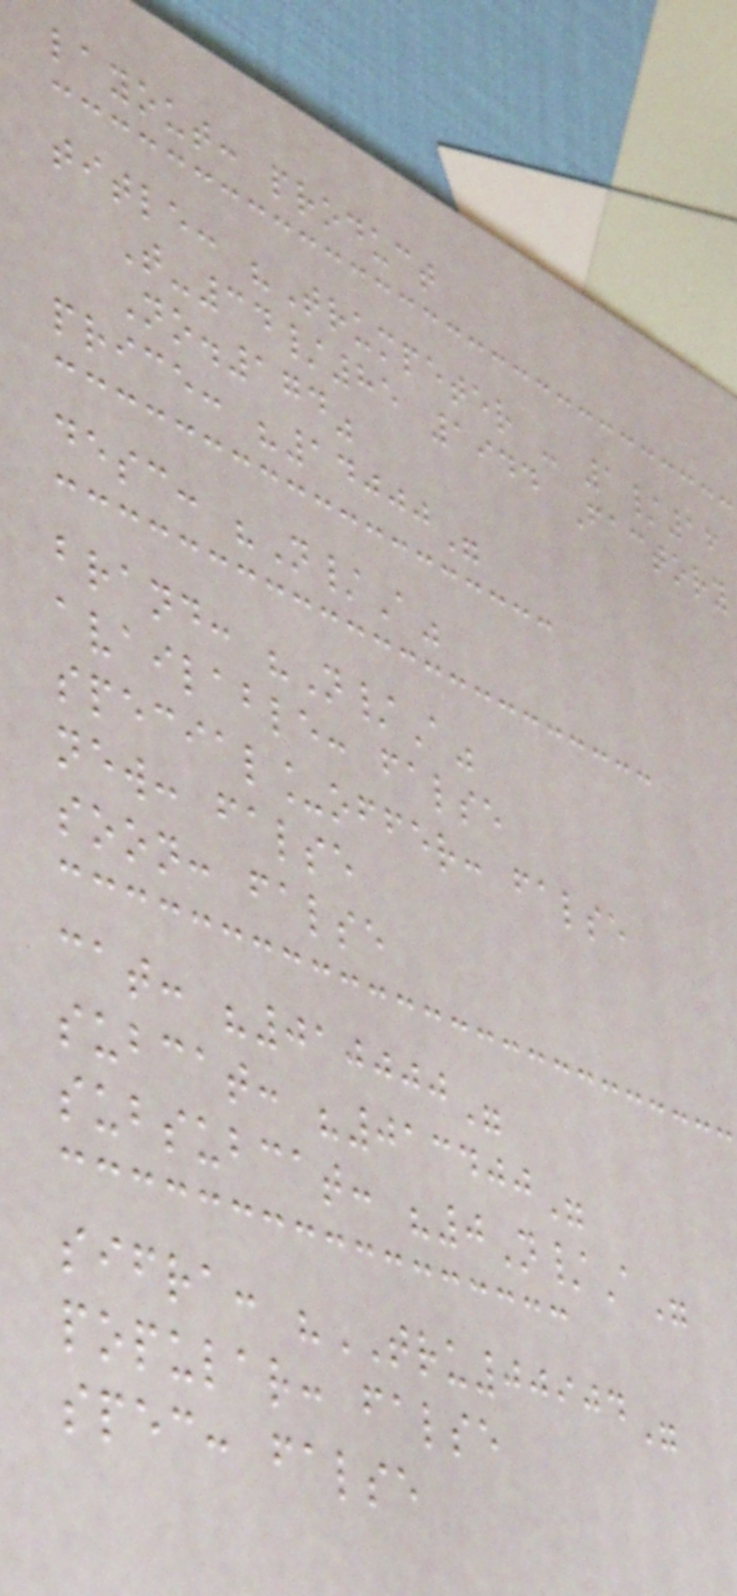layout: product
title: "Trumpeter - 1/16
T-34/85 1944 Factory
No.174"
price: "14000"
desc: "N/A"
brand: "N/A"
available: false
special_offer: false
new: false
soon: false
cat: "010000"
subcat: "013400"
subsubcat: "0N/A"
sifra: "TRU00904"
popular: false
spec: false
